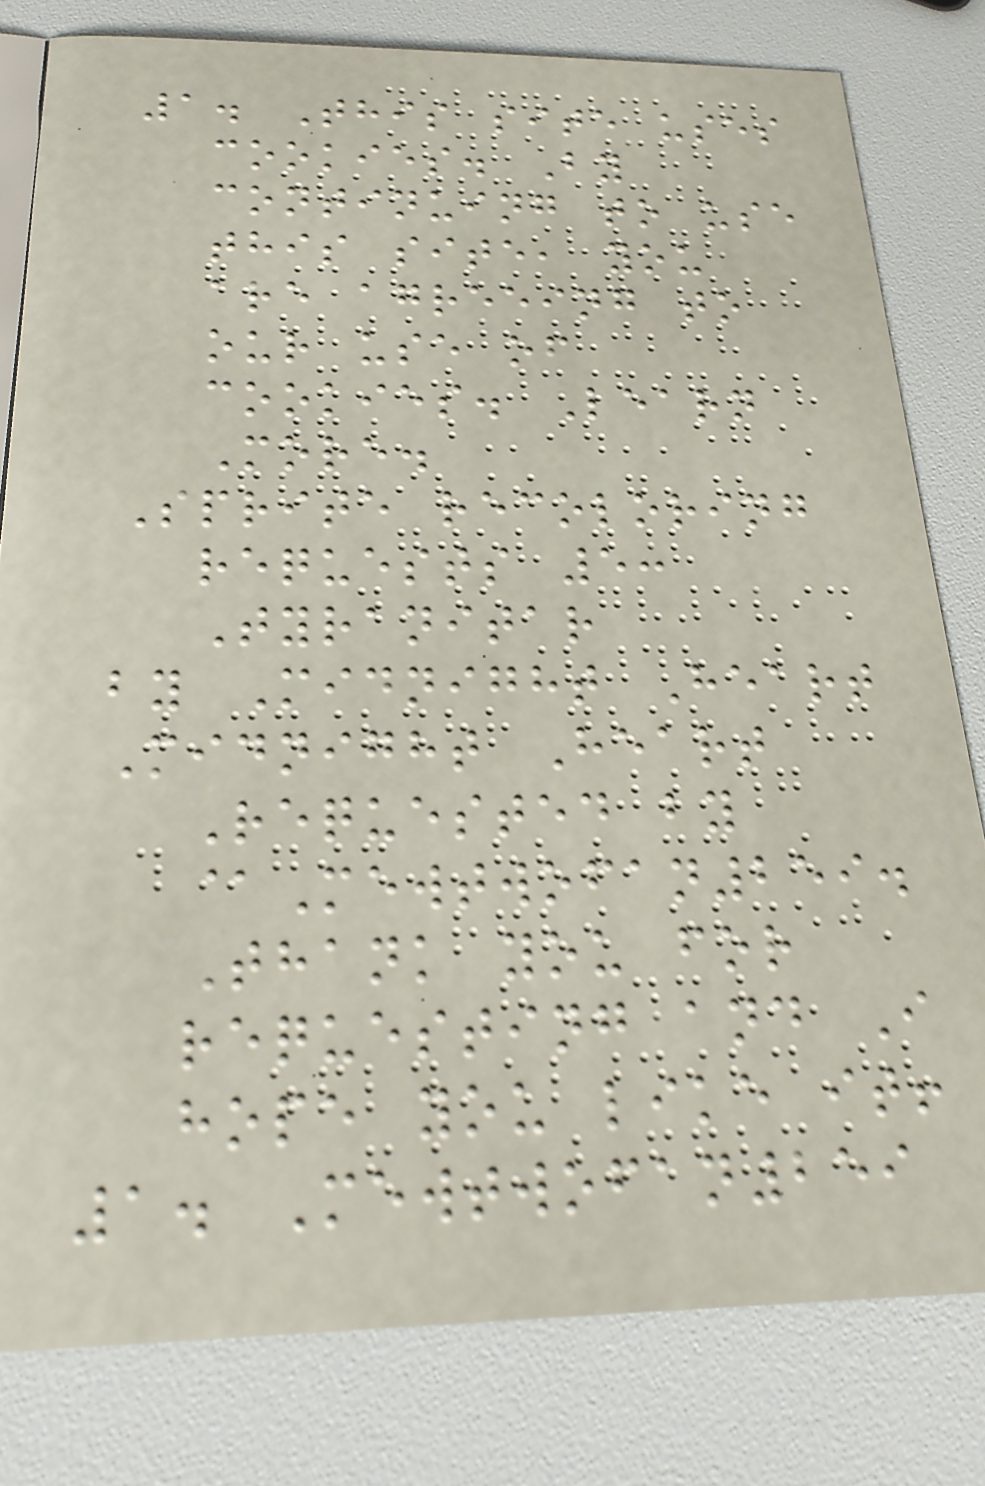1. This site uses
cookies. By
continuing to use
this site, you
are agreeing to
our use of
cookies. Learn
More.
Sprite recoloring
requests 5:
Tyranitar
by Midnight Heart
Midnight Heart
Requested by
@Mewtwofan259.
Thank you for
requesting and I
hope you like it!
1. Mewtwofan259
